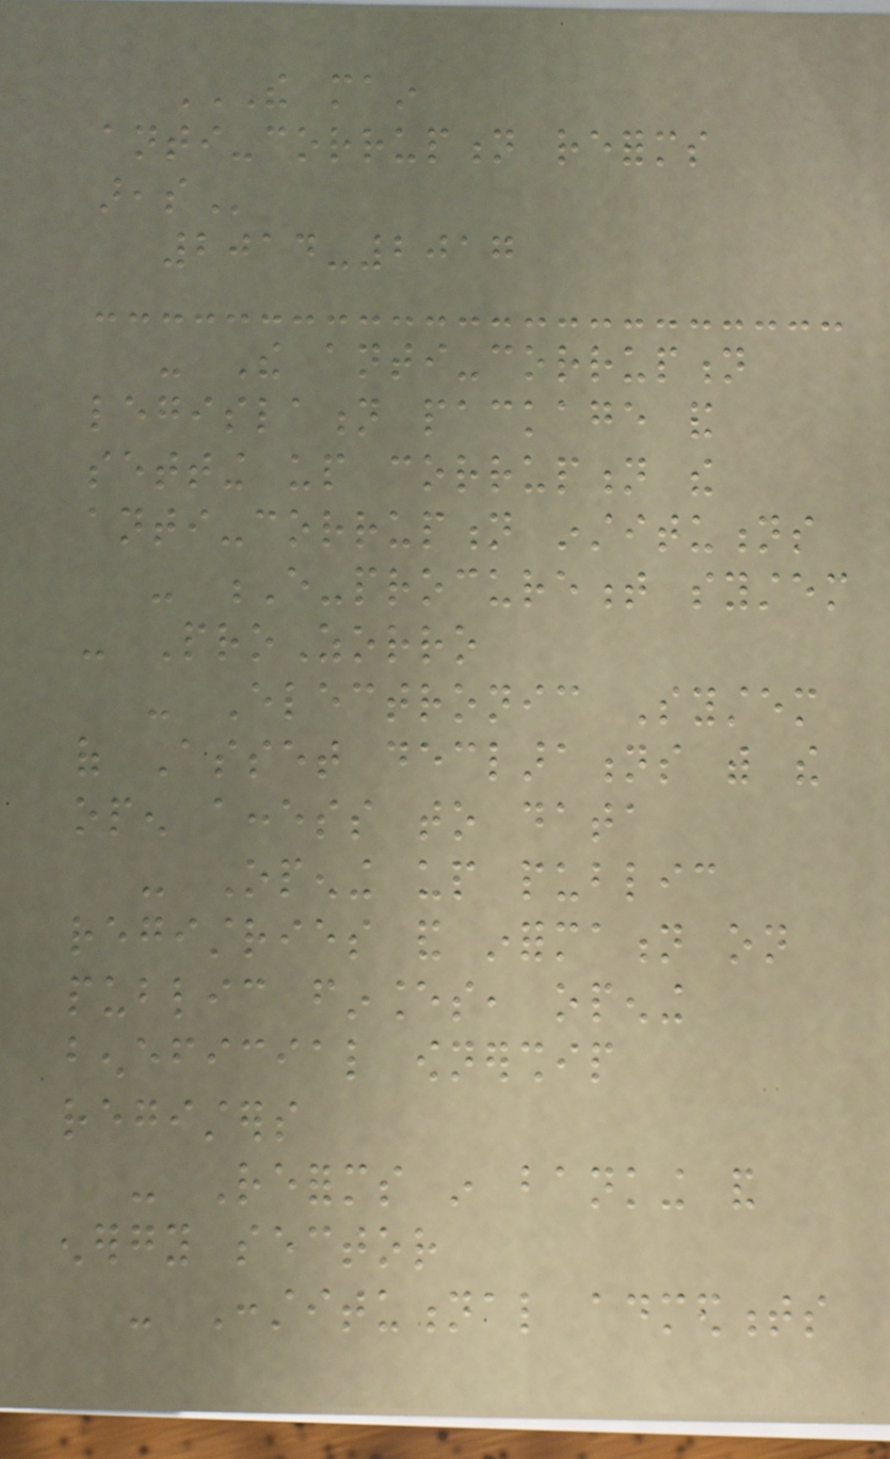THE MAIN
ANTI-CORRUPTION REFORMS
AREAS
2014-2017
- The anti-corruption
legislation package and
setting up corruption the
anti-corruption institutions
- E-procurement system
- ProZorro
- Electronic System
of Asset declarations with the
open access to data
- Opening up public
registries and information on
public finances, opening
beneficial ownership
registers
- Reforms in banking and
energy sector
- Constitutional admedments
